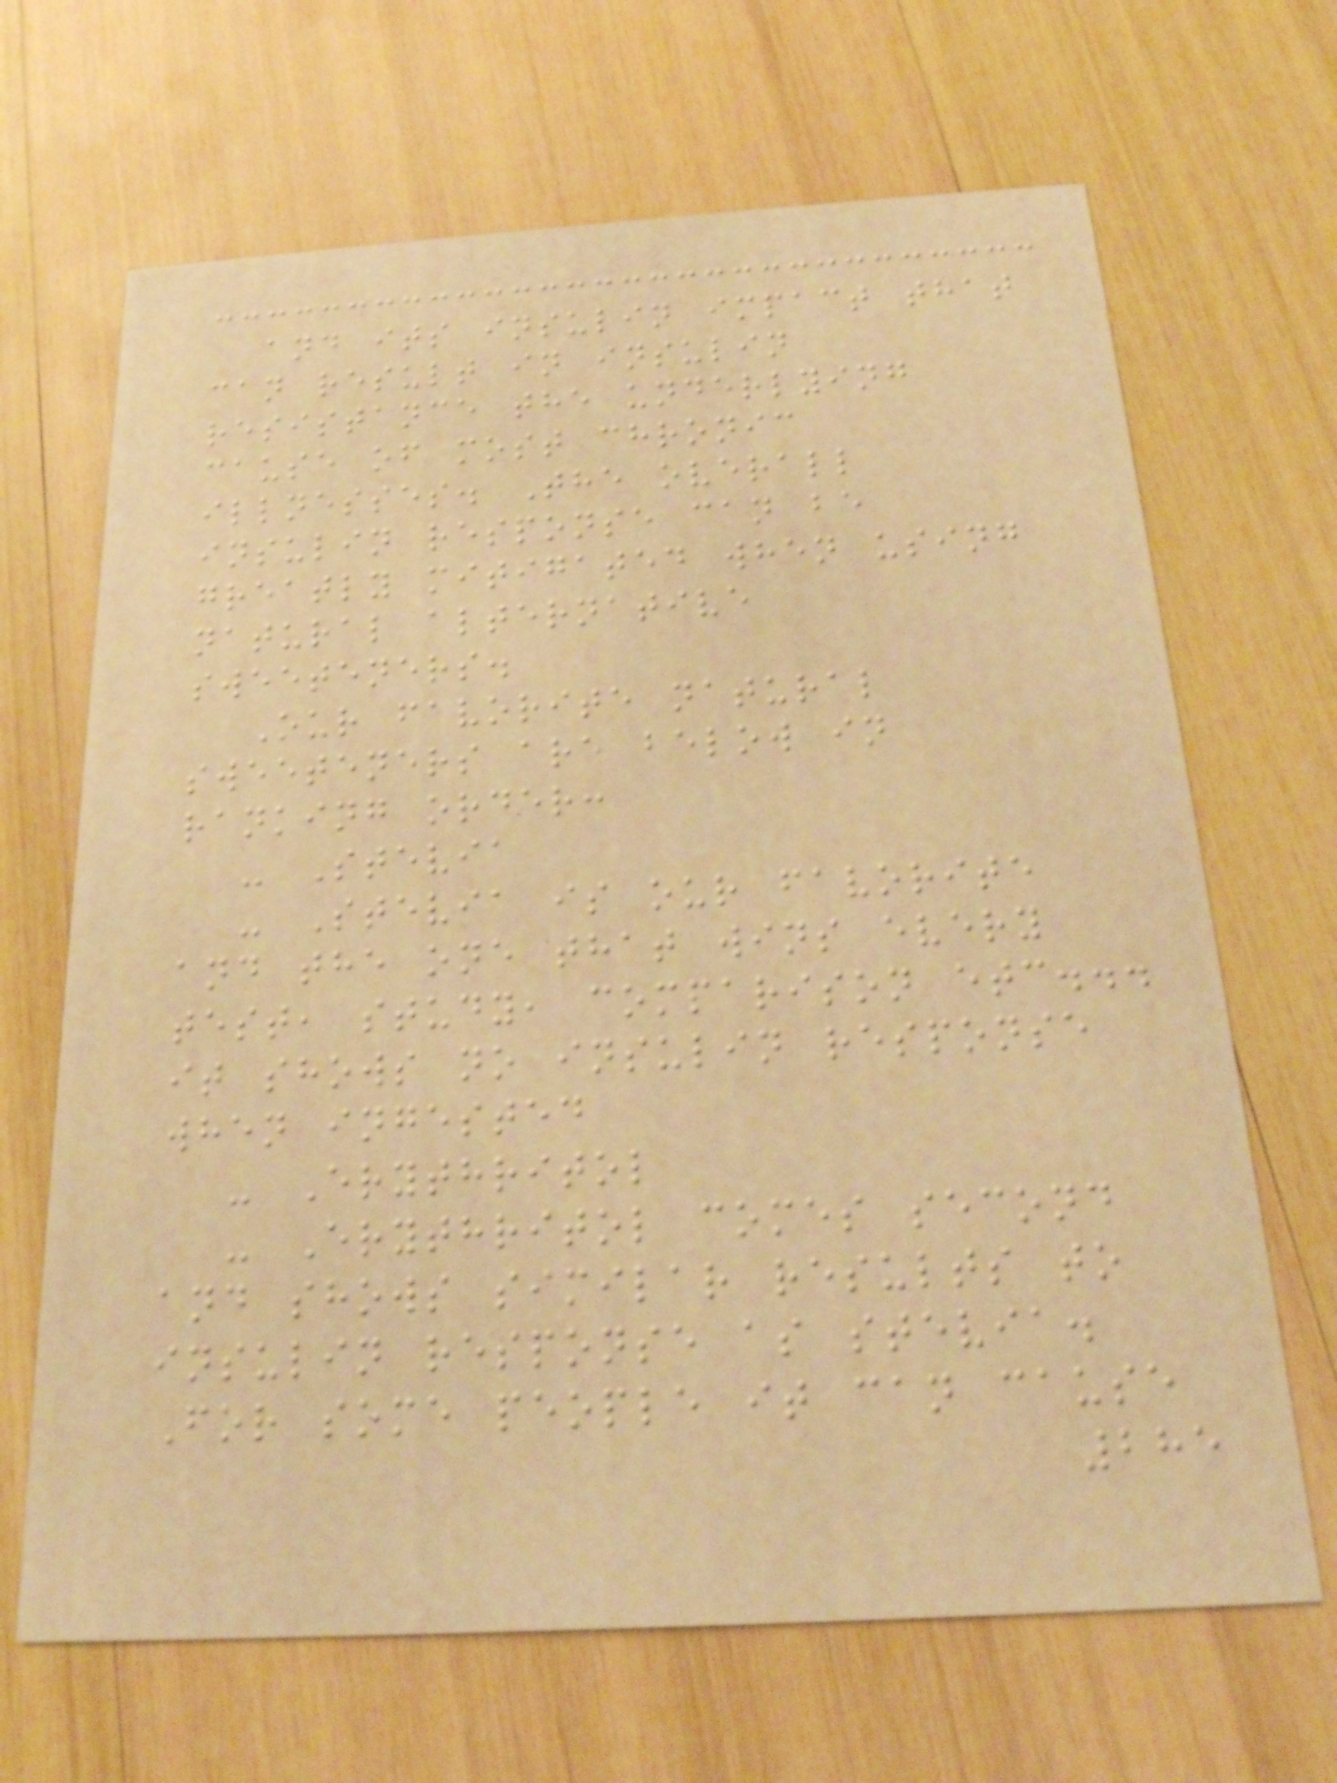and its insulin impact that
can result in insulin
resistance the underlying
cause of most chronic
illnesses. The overall
insulin response can be
greatly mitigated when using
natural alternative
sweeteners.
Our favorite natural
sweeteners are below in
ranking order:
- Stevia
- Stevia is our favorite
and the one that wins every
test, study, comparison etc...
it shows no insulin response
when ingested
- Erythritol
- Erythritol comes second
and shows similar results to
insulin response as stevia.
For some people it can cause
285
